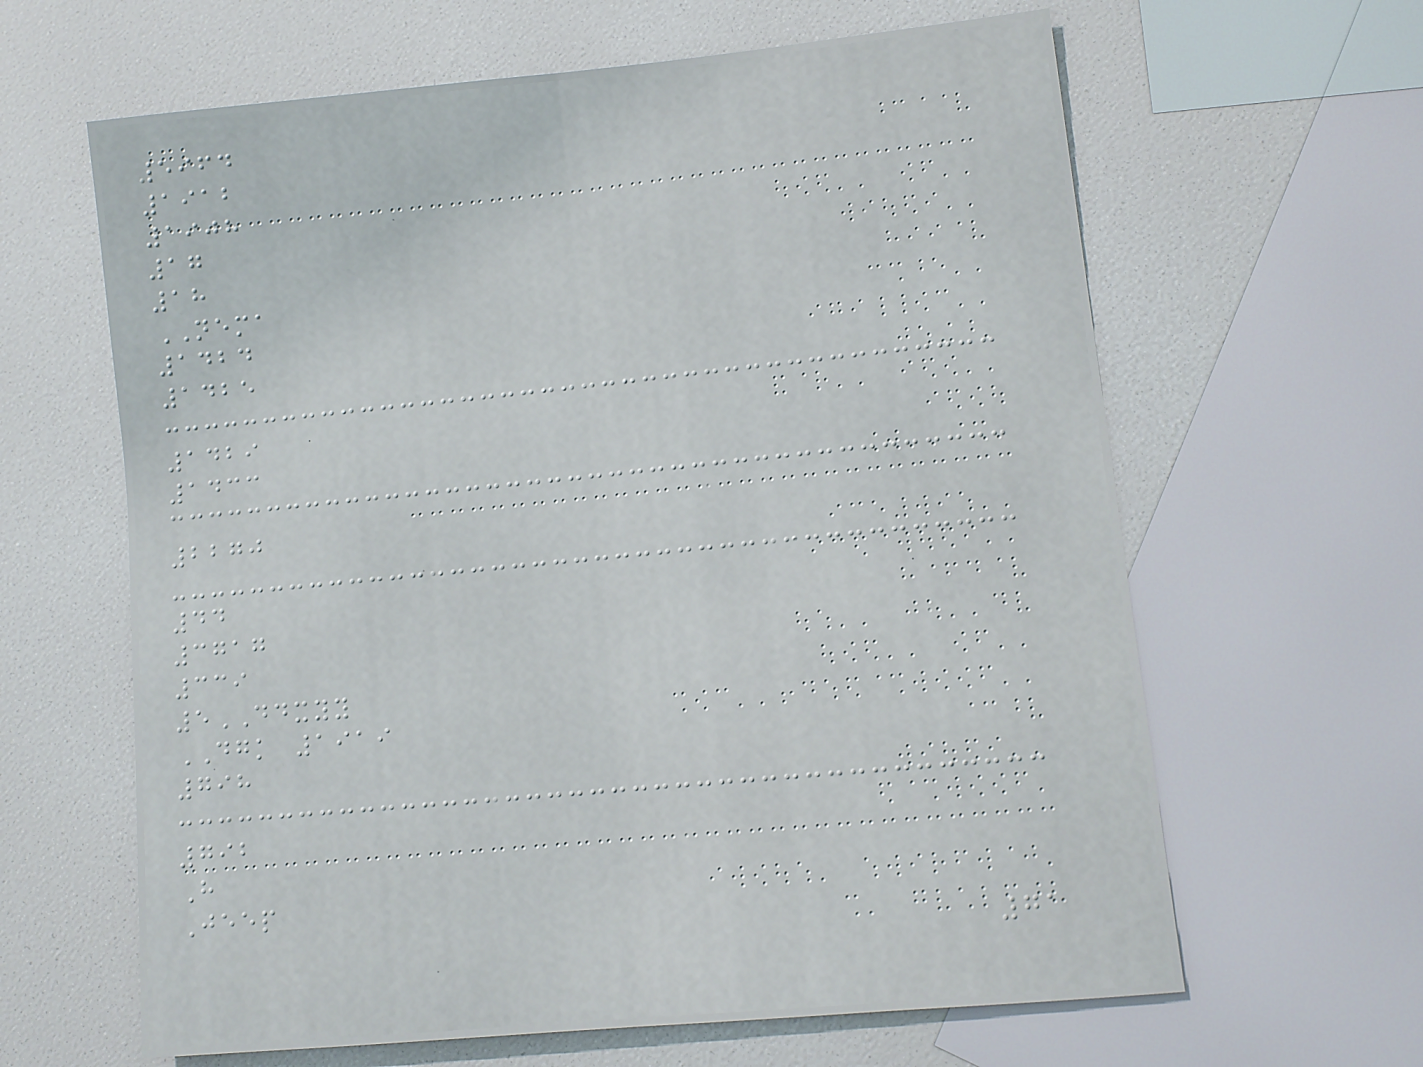5964
1912
1908
17
18
NEMA
1424
1425
1429
1433
2270
44
3717
339
5DDXYY
DGK 1919
798
792
H
Jeep
71
